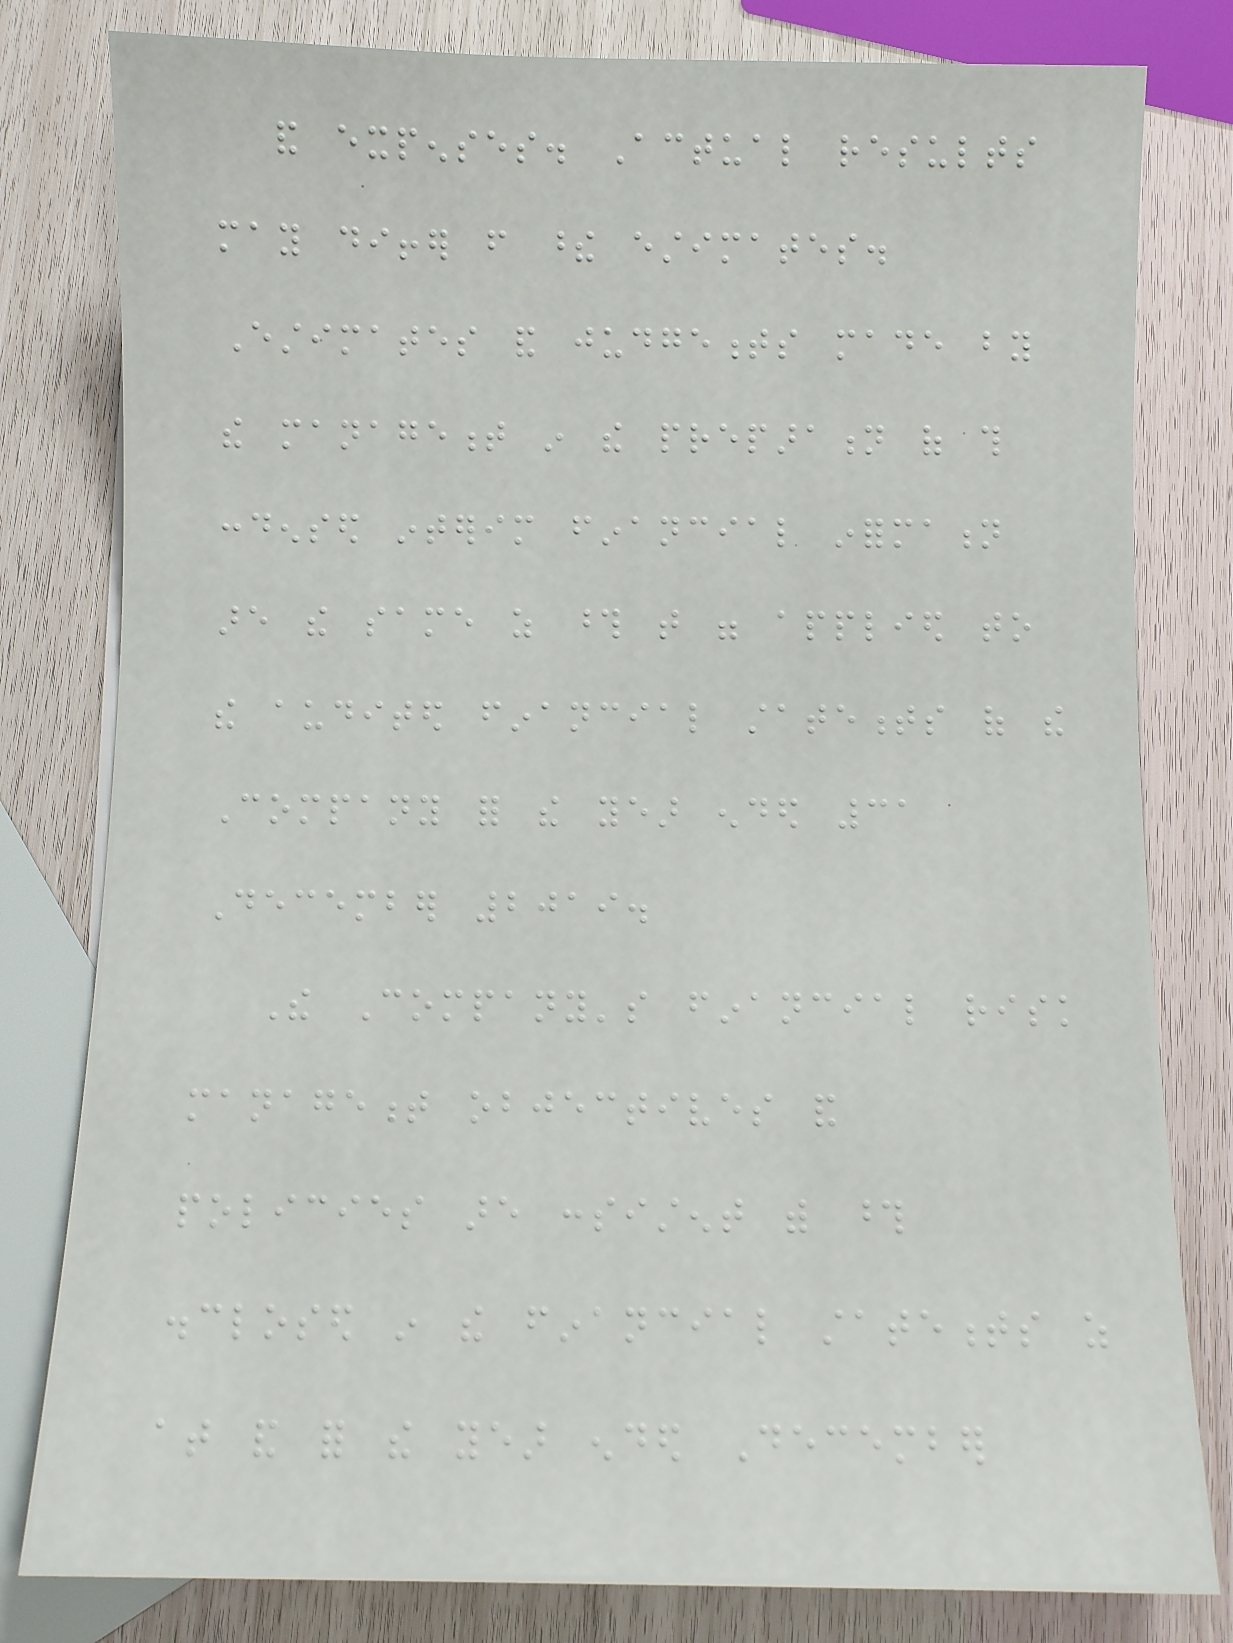and expenses. Actual results
may differ from these estimates.
Estimates and judgements made by
the management in the preparation of this
condensed interim financial information
are the same as those that were applied to
the audited financial statements of the
Company for the year ended 31
December 2019.
The Company's financial risk
management objectives and
policies are consistent with those
disclosed in the financial statements as
at and for the year ended December
